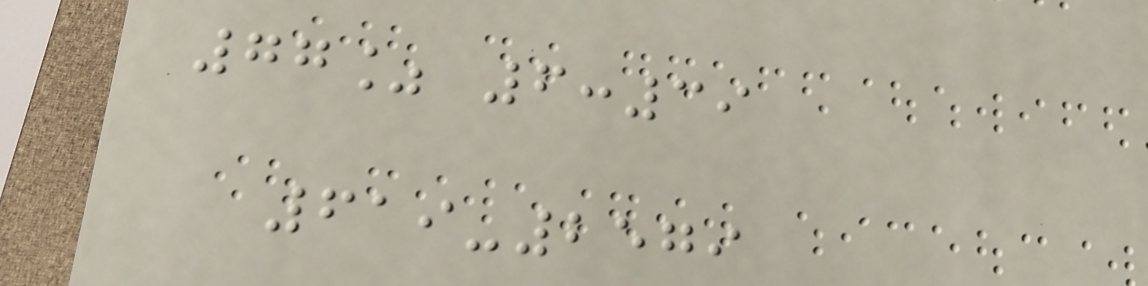77% 6:39
619-2579
